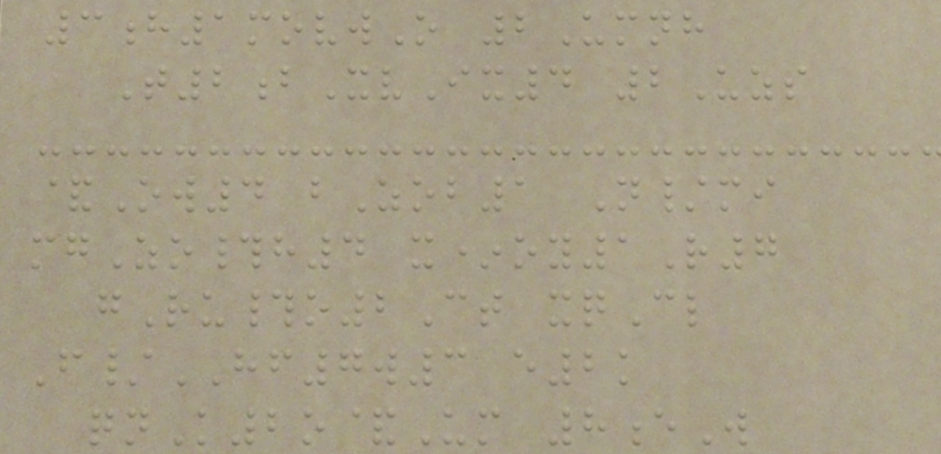3h1movwO 2Umnh
T2bXvIx4 2Uzs
&Ow4 bZob1 N/mi
mgZo#h4 x*oy1R7
gRu#o2Ct xqCl
F/HF7w3 e2k
qnK2o&Um 8eW
